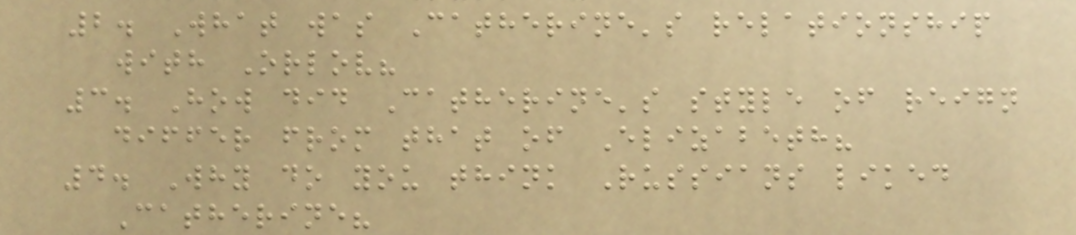2. What was Catherine's relationship
with Orlov?
3. How did Catherine's style of reign
differ from that of Elizabeth?
4. Why do you think Russians liked
Catherine?
